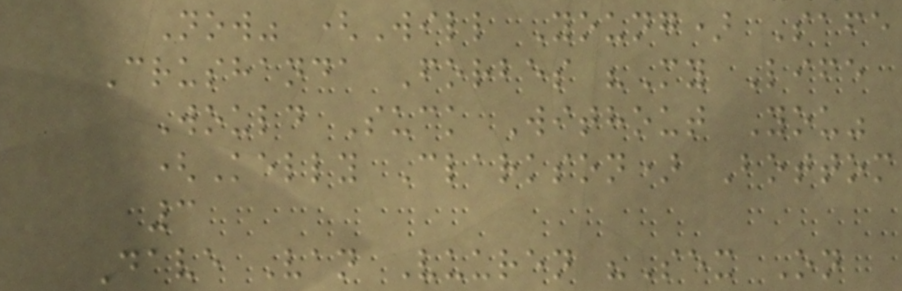Now" (Will Young) Safe
Crushanda Forbes "My Life
Would Suck Without You"
(Kelly Clarkson) Bottom
3
Dave Van Vuuren "Sex On
